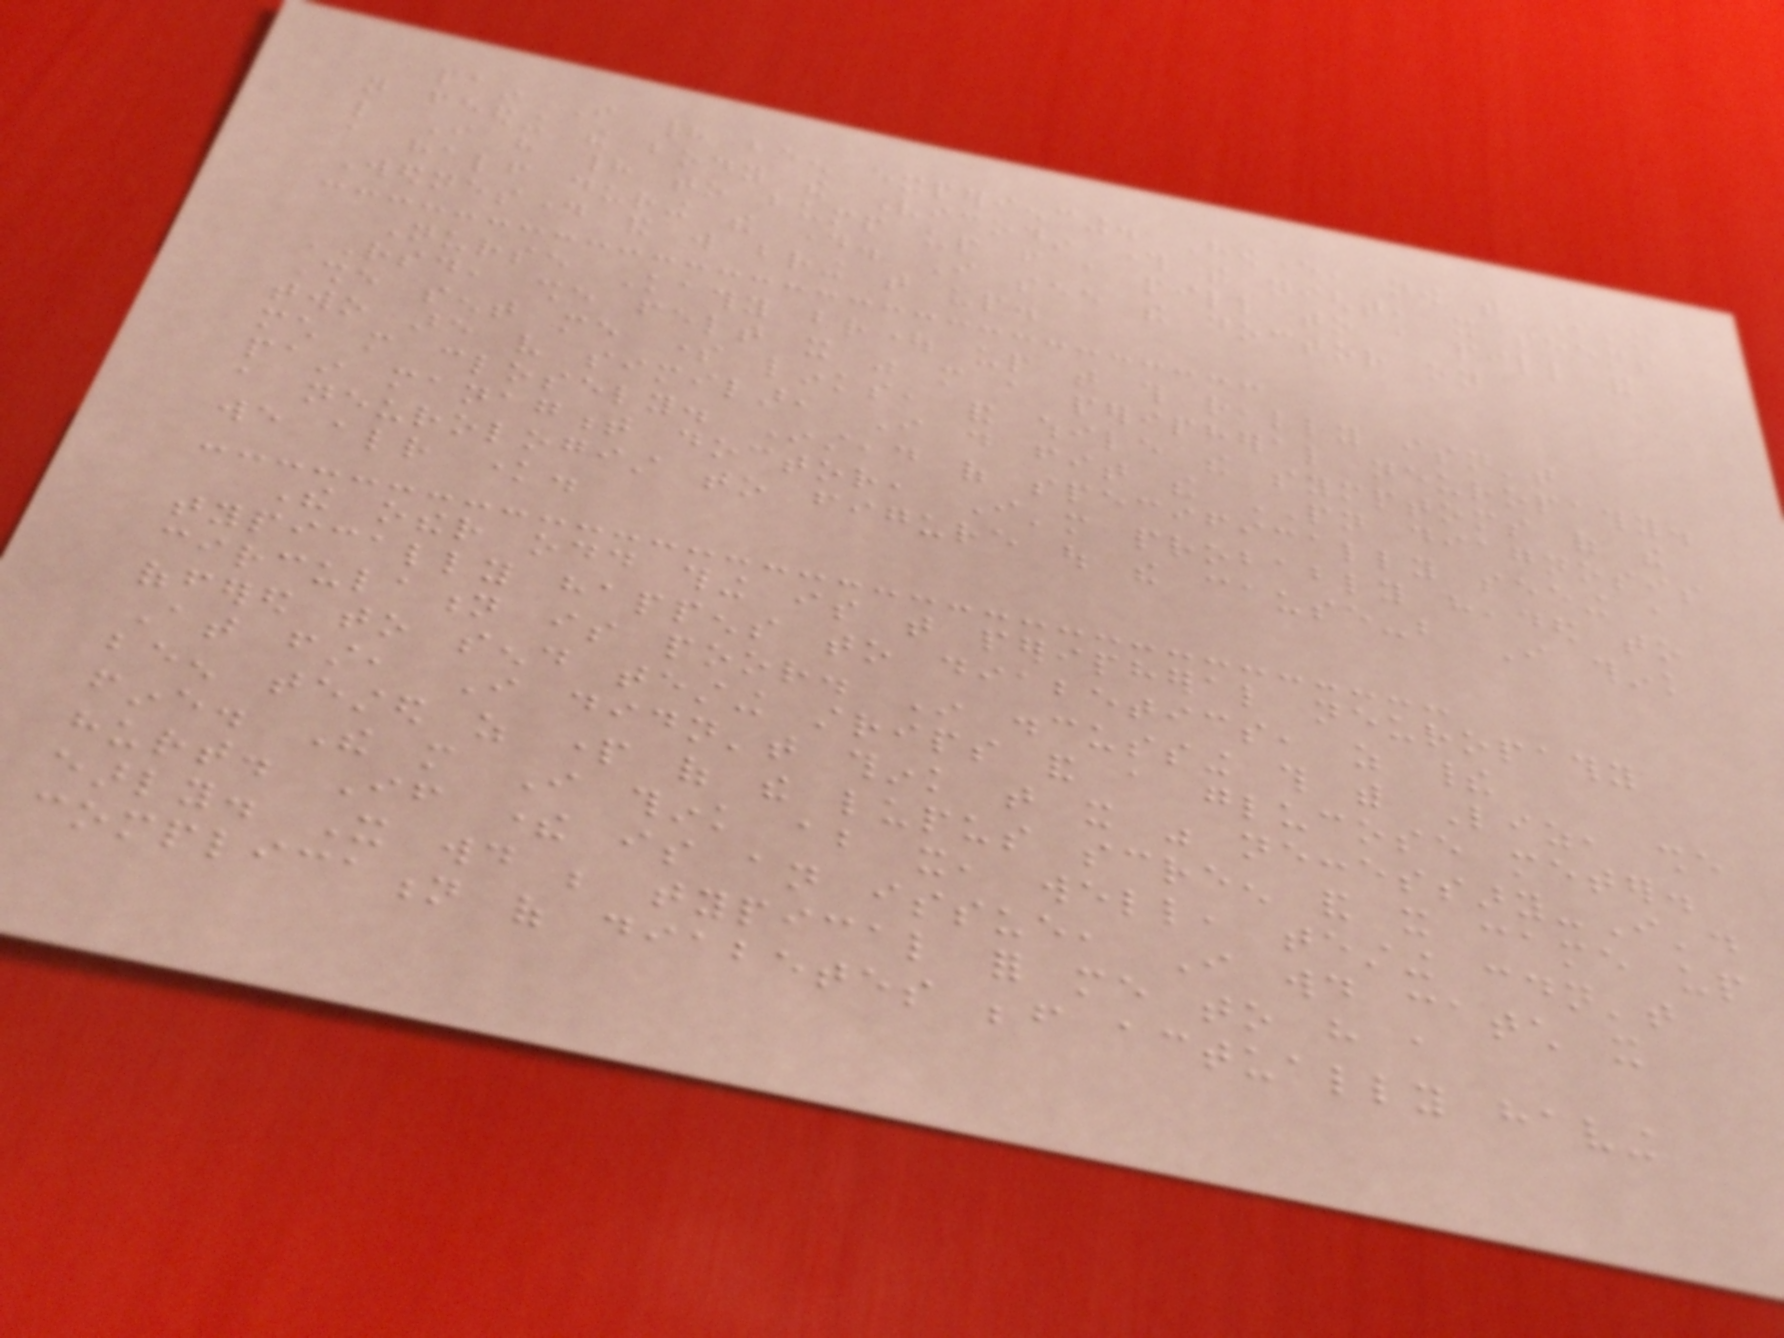pain I had been experiencing. However, now that I'm
not feeding the body the Vicodin through the night, it seems
like I have had to bump up from a pill to a pill and
a half during the day. I see the doctor on
Wednesday and will bring that up.
Nurse Kathy brought up that this really isn't
RSD, she felt it was more a peripheral neuropathy.
She sent me some links, and while the symptoms of the
two are very similar, I do fit the PN diagnosis
much more closely. Instead of specifically seeing a
pain managment doctor, I'm probably headed to
a neurologist to figure out the cause-but I think
we already know.
The other odd thing is that peripheral neuropathy
typically happens to diabetics, as their
circulation is poor. In discussing this with Liz, she
offered to send testing strips and a glucose meter.
At first, I didn't think that it was neccessary-I'd
been tested as part of the lupus screen and it came up
fine. The more I think about it, well, testing couldn't
hurt. If there is an issue, I would catch it
early. It would be typical for me to have a
complication of diabetes before actually having
